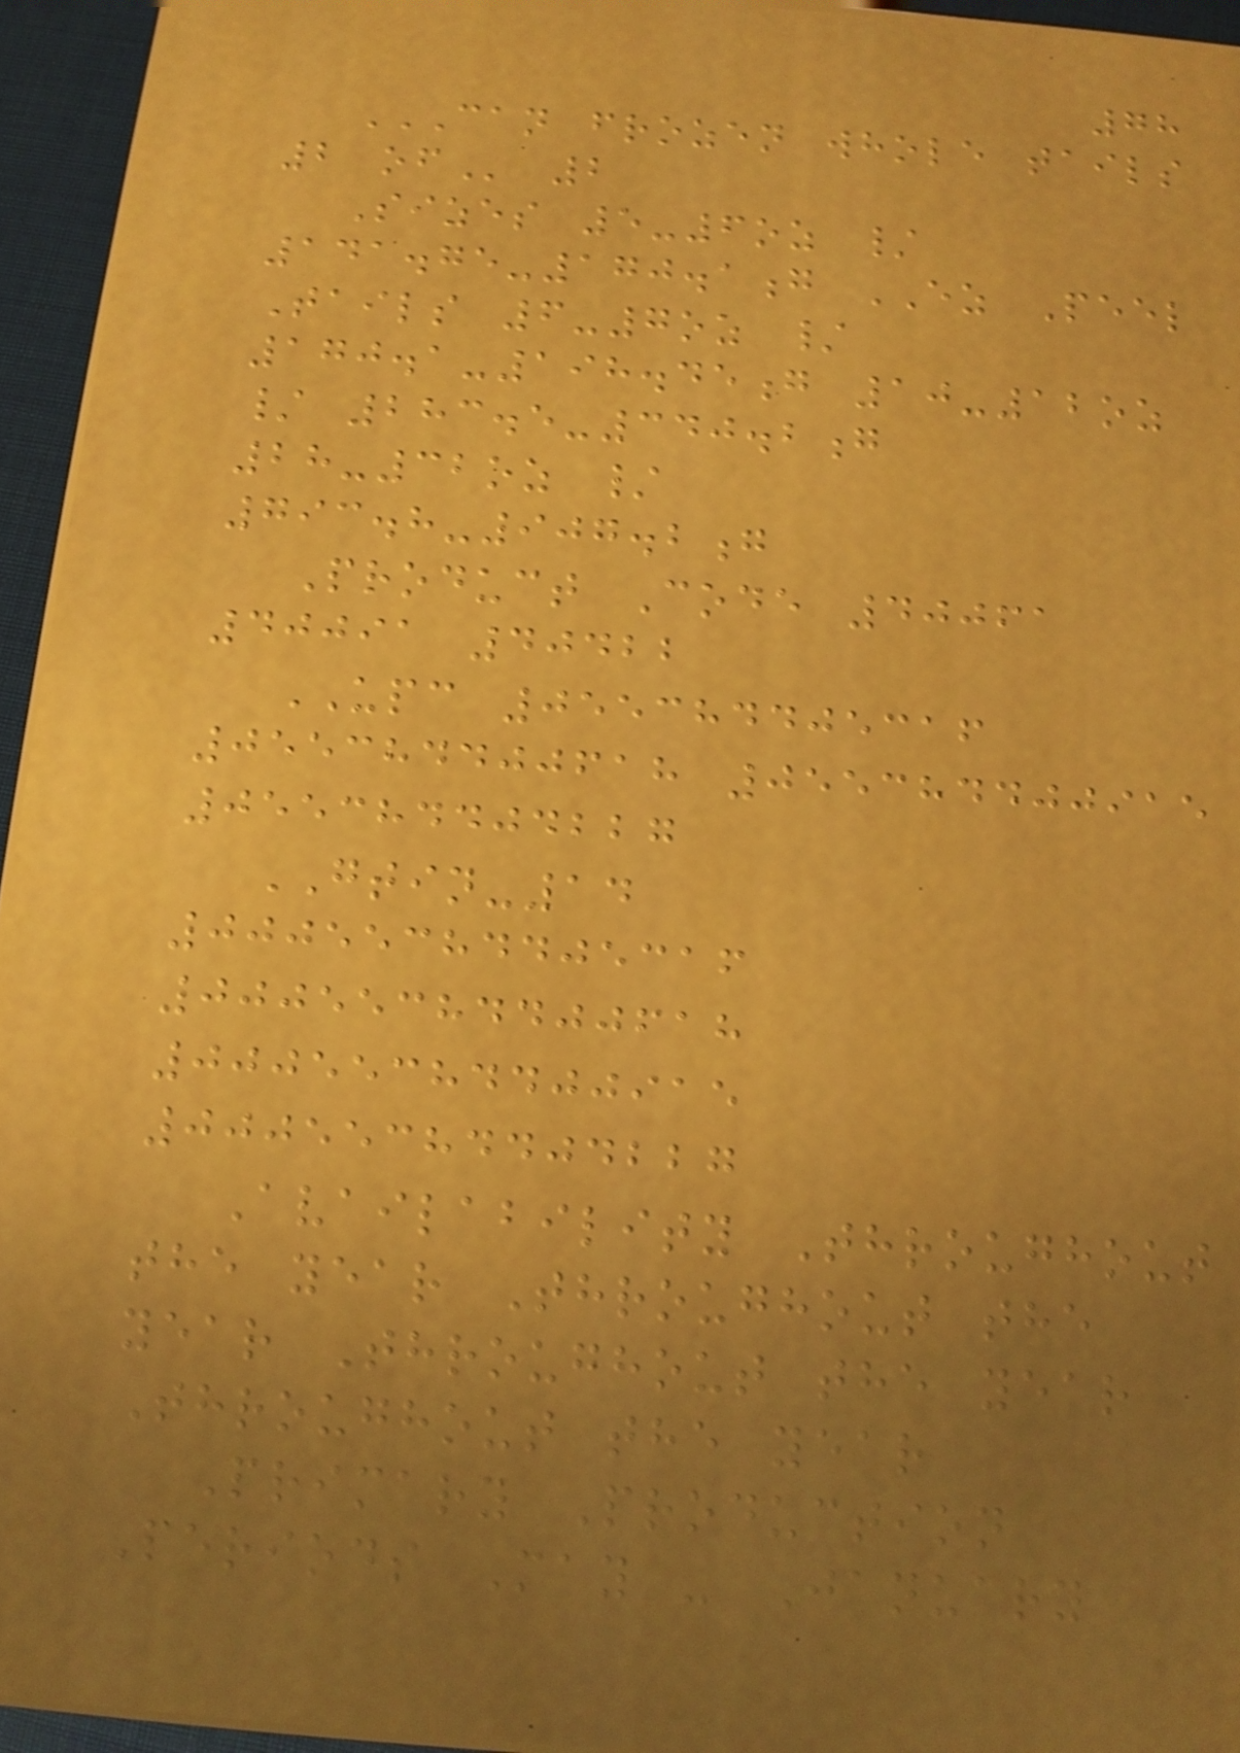78
CAN FROZEN WHOLE TAILS
2 OF 2
Sizes 5-6oz /
141.75-170.1g EZ Peel
Tails 6-7oz /
170.1-198.45g 10-12oz
/ 283.5-340.2g
28-32oz /
793.8-907.2g
Product Code 40061
40091 40422
UPC 055384405316
055384400618 055384400915
055384404227
GTIN-14
00055384405316
00055384400618
00055384400915
00055384404227
Availability Throughout
the year Throughout the
year Throughout the year
Throughout the year
Primary Production
Periods May - January
